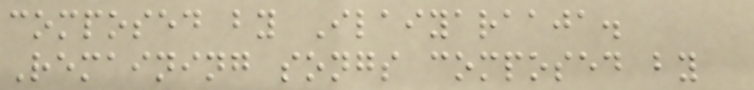composed by Ilaiyaraaja.
Remaining songs composed by
